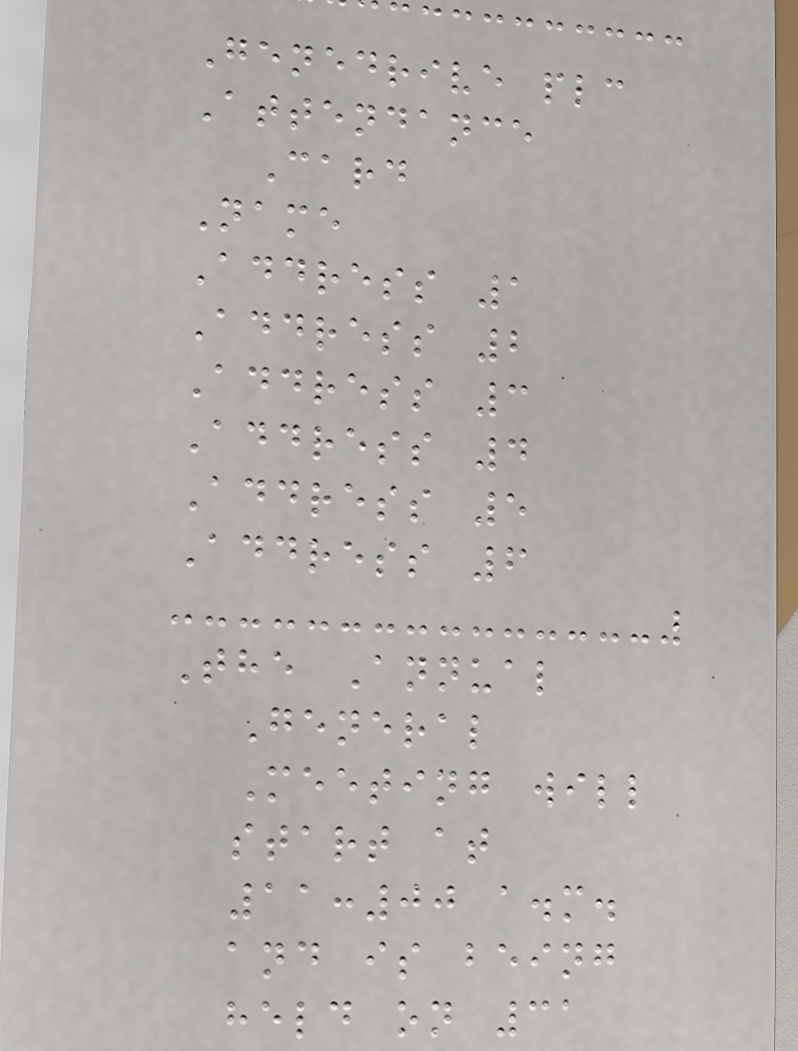Genedrive plc
Attendance
Card
Name
Address 1
Address 2
Address 3
Address 4
Address 5
Address 6
The Annual
General
Meeting will
start at
11:00 a.m.
and is being
held on 31
